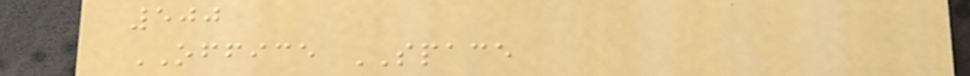500
OFFICE SPACE
